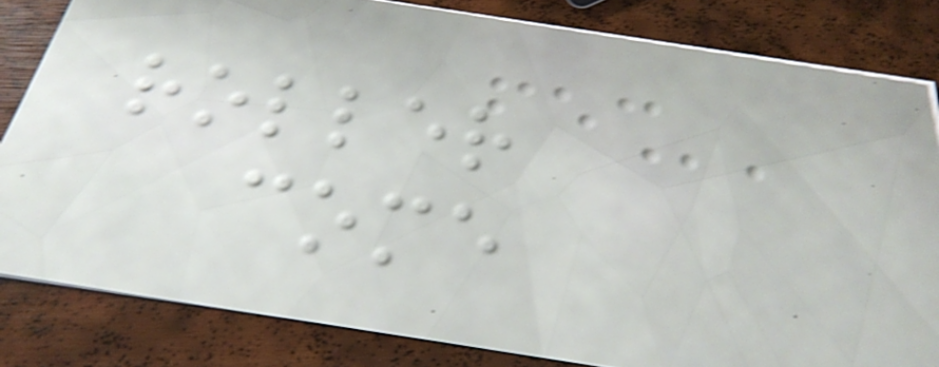roller
come
